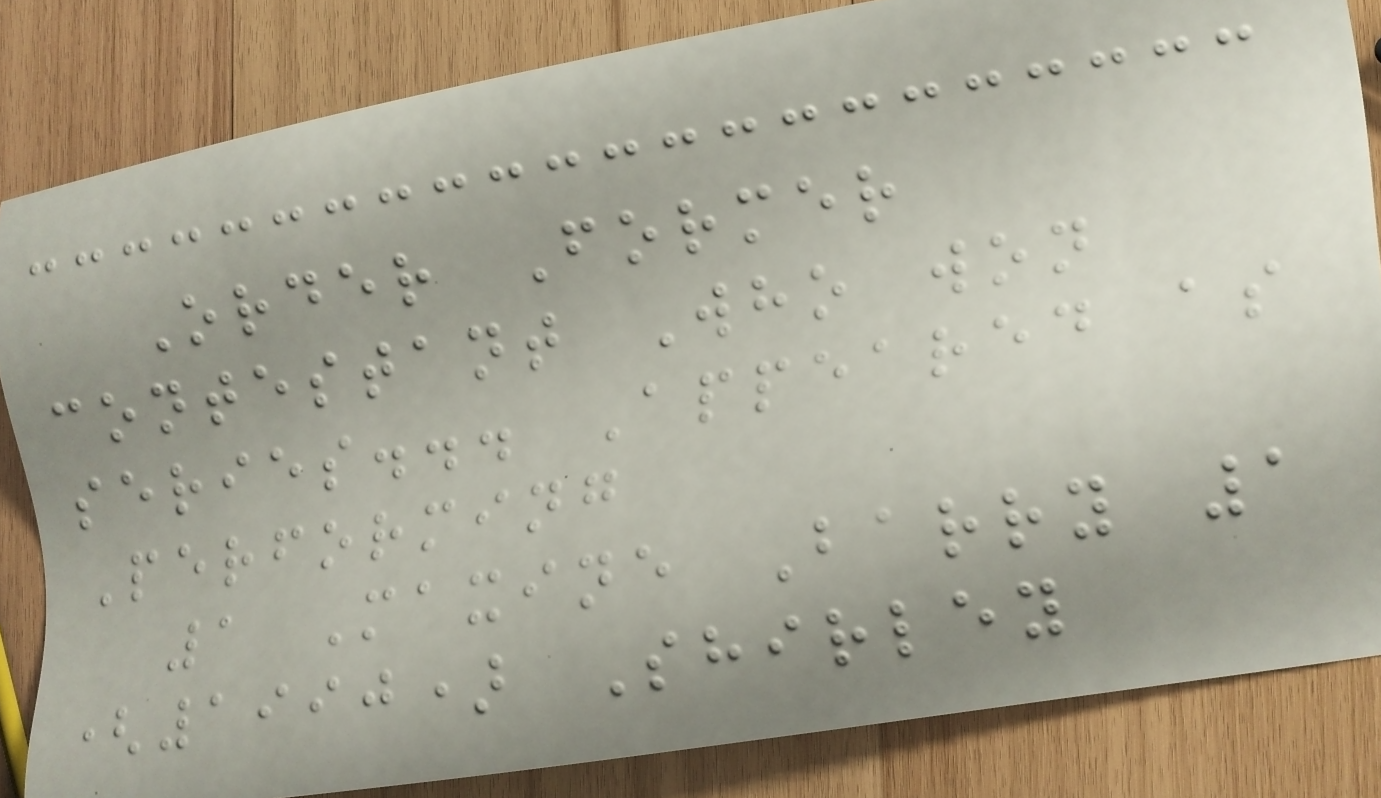Order Former
contestant Who won
series... Appeared as
Performing
1 Maxine Barry 1
(1990) Shirley
